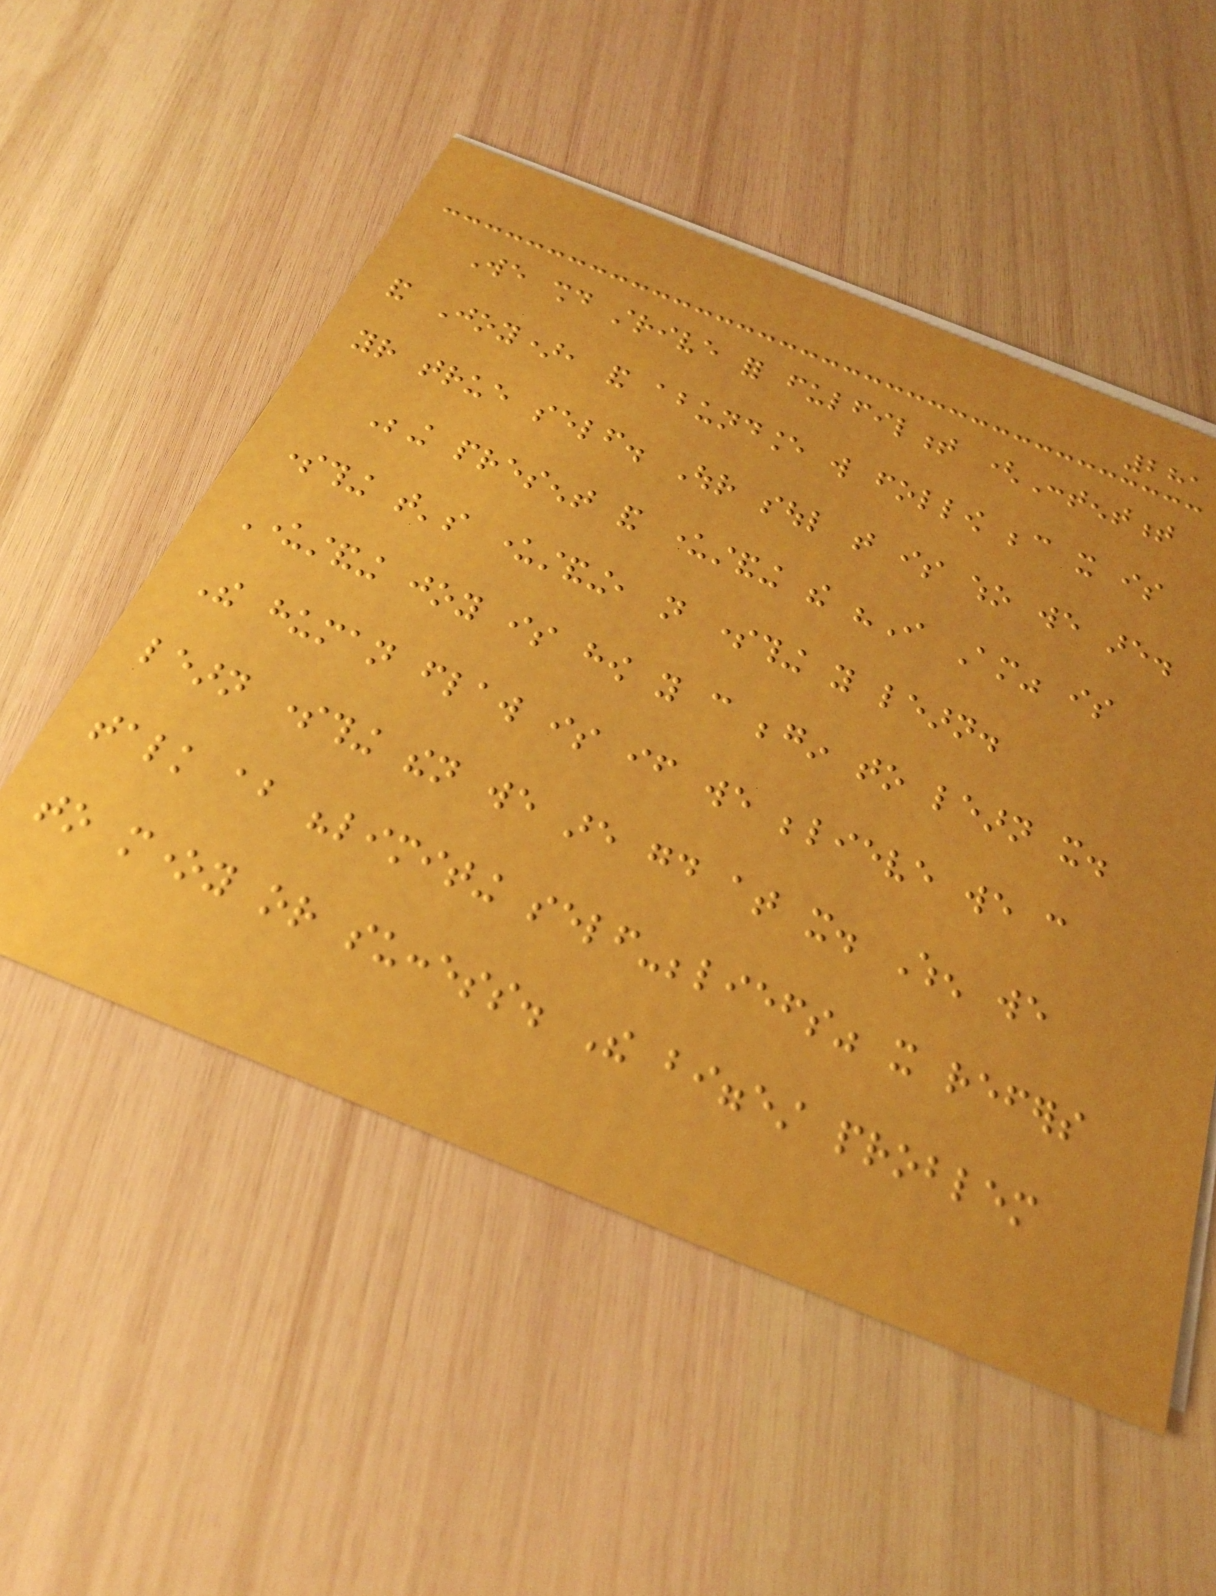281
We should strive for fulfilment (Contentment
and Joy), and abundance will follow because it is
your true self. Our soul that is who we are.
Being present and understanding the "I Am" is
something that's understanding, not something you learn.
Understanding joy is how you can begin to learn it.
The human flaw is if we believe we can
learn something then we are good at it. When we
talk about "limiting self-beliefs" it refers
to money or success. The biggest problem
